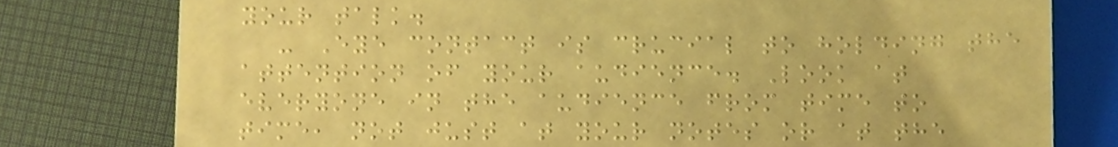your talk.
- Eye contact is crucial to holding the
attention of your audience. Look at
everyone in the audience from time to
time, not just at your notes or at the
